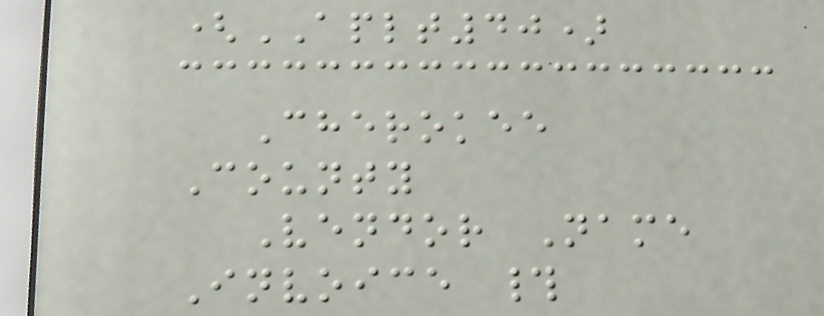(APLT40)
Cherokee
County
Vendor Name
Invoice #
